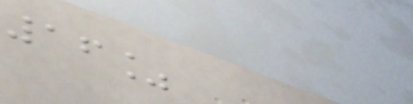16%
